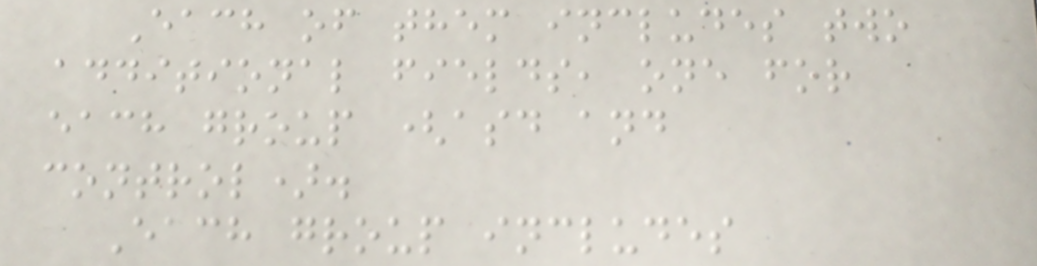Each of them includes two
additional fields, one for
each group (asd and
control).
Each group includes
